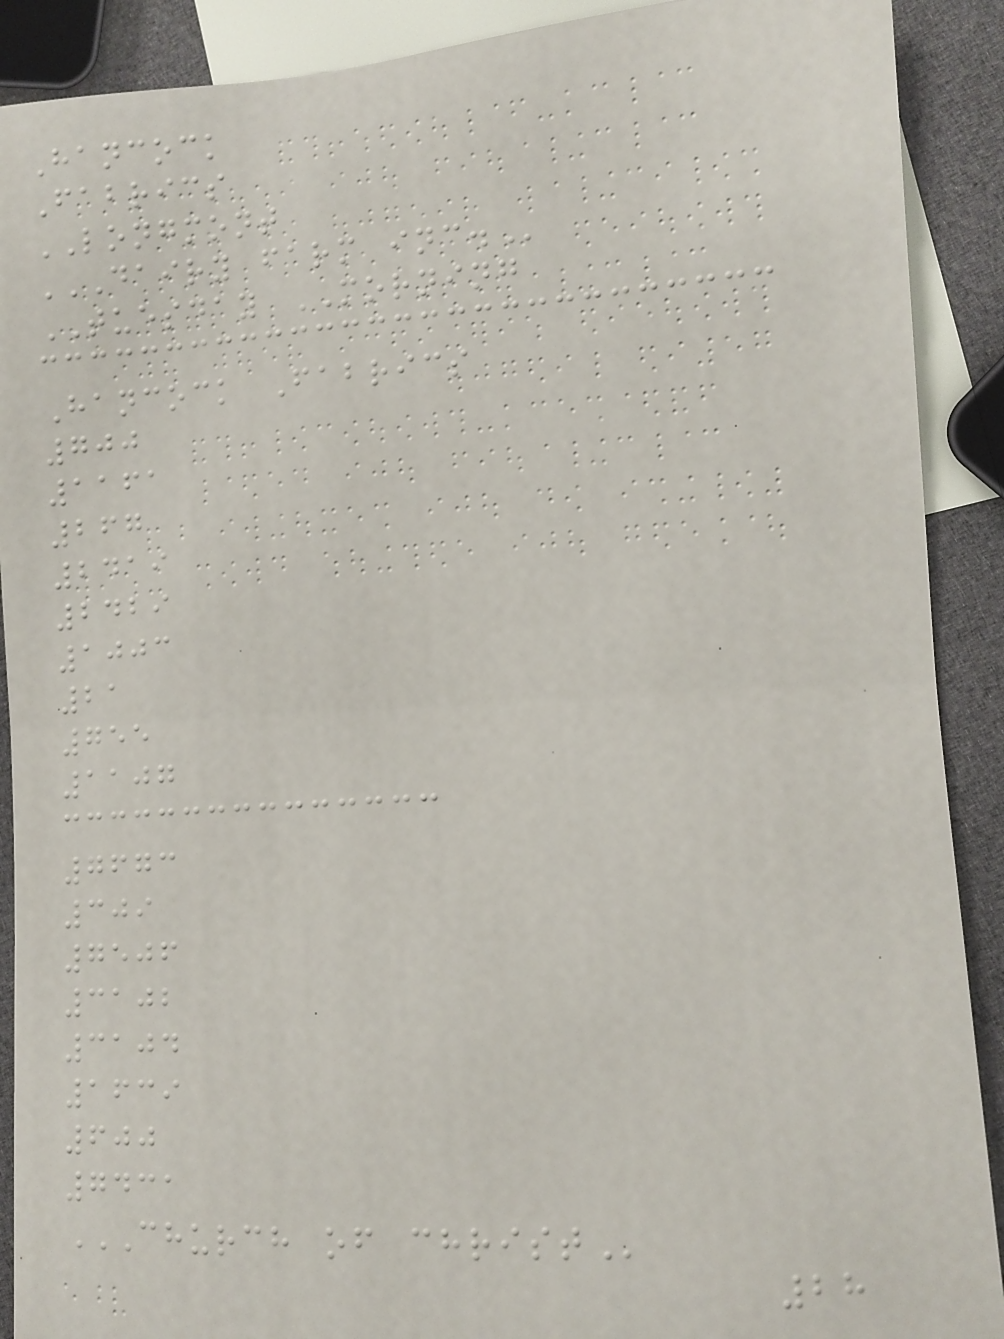Hancock
Fabrics
LONGMONT
DAIRY FARM INC.
TUESDAY MORNING
Hancock Fabrics
700
1161
267
2419
2429
1003
21
755
1107
7673
309
7506
3102
3104
1639
600
7431
CHURCH OF CHRIST
28
